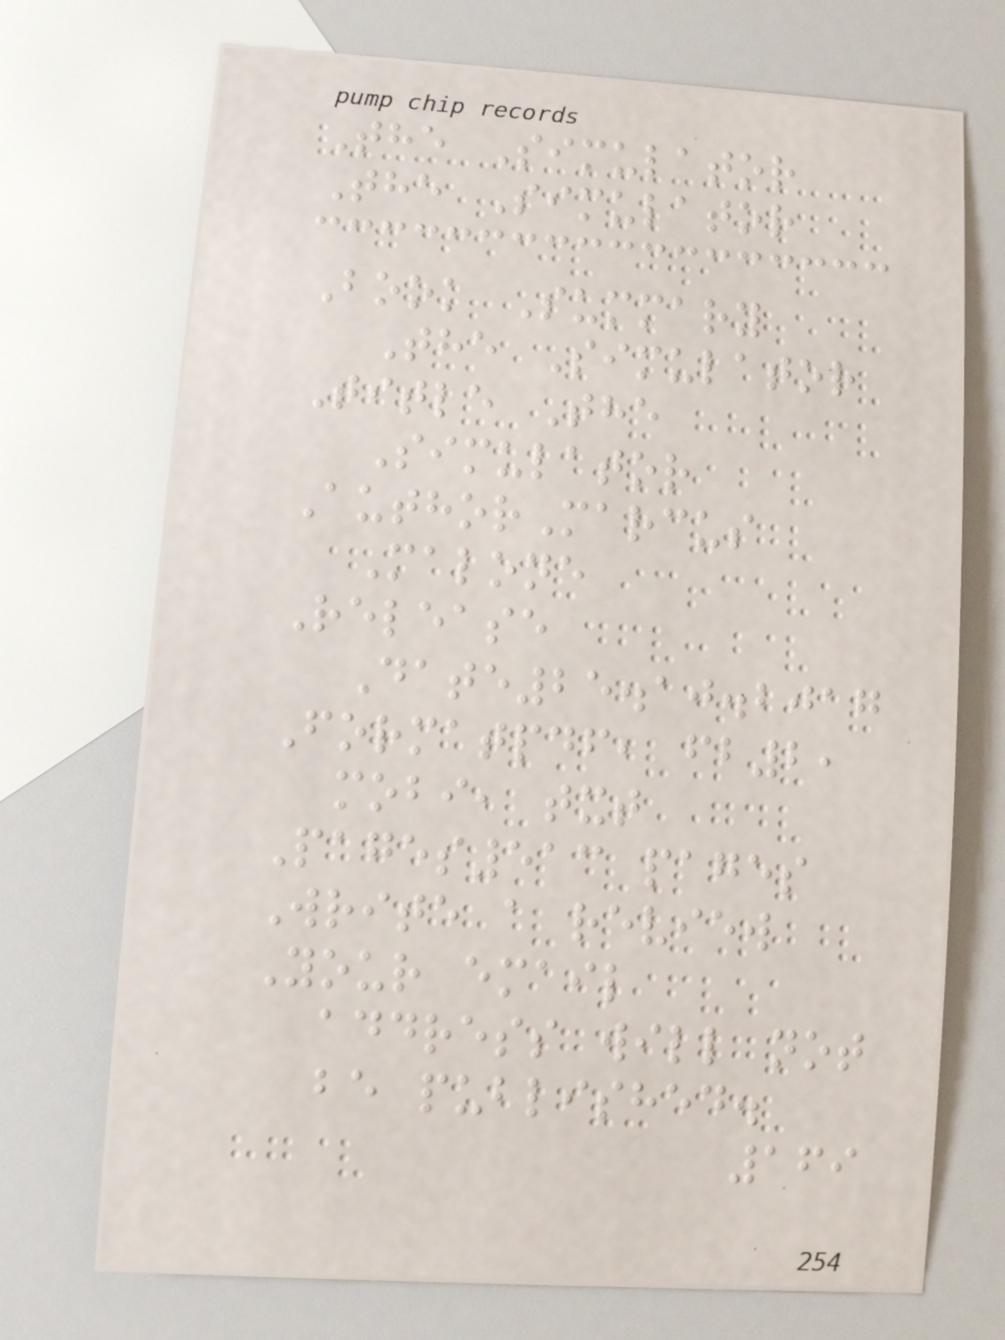The Simulator
The Simulator
Book Summary
The Simulator
Title The
Simulator
AuthorMarcus
Malone
Release
Date25.10.2017
Formatpdf, fb2,
mobi, txt
Pages513 pages
Write a review
Your email
address will not
be published.
169
